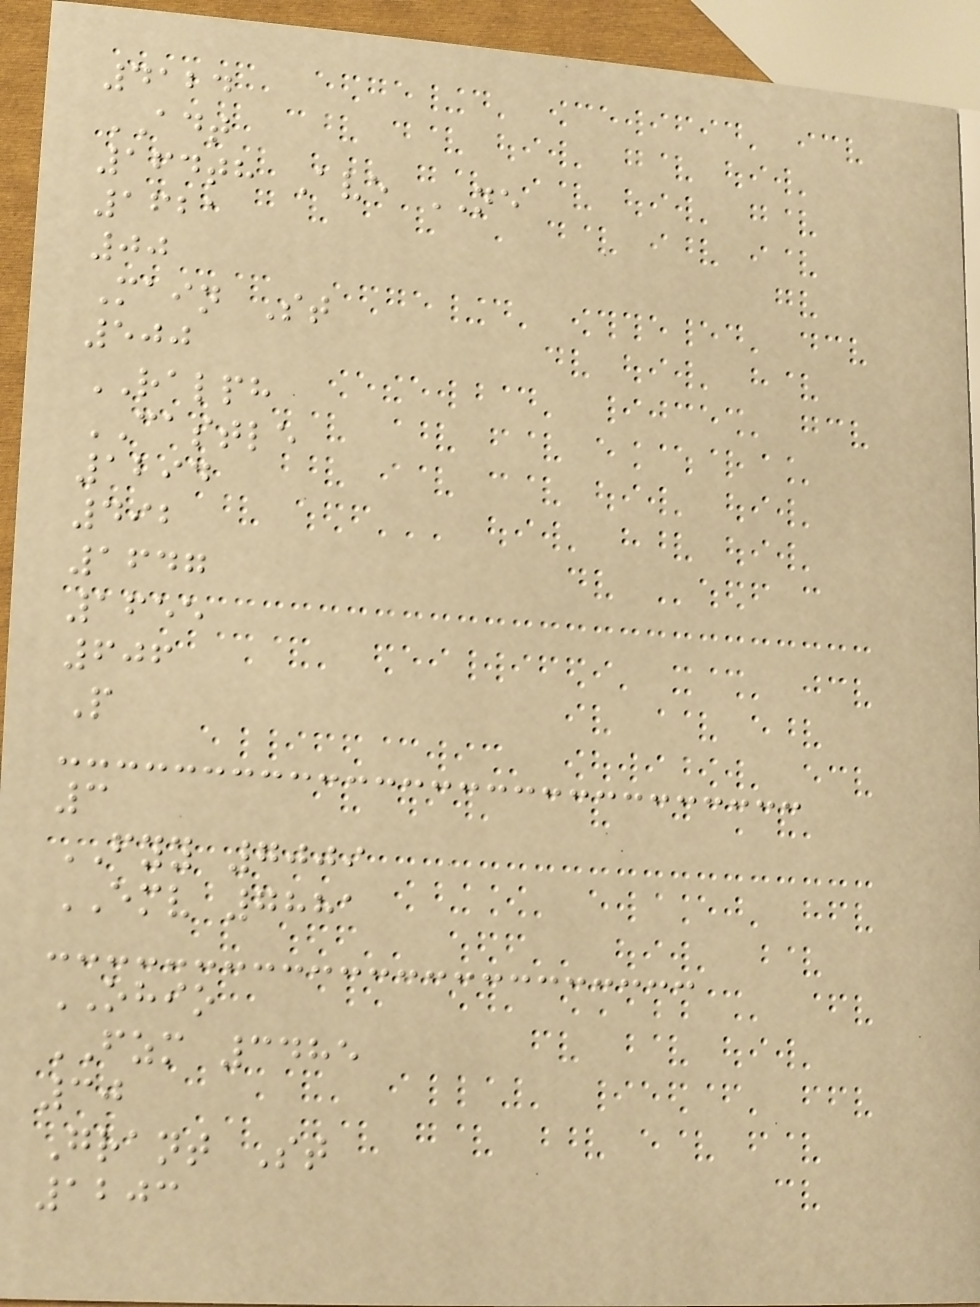4124
ADT
164th Ave NE
1621
00
Main St
500
RALPH
CASTLE
1294
492
1647
1655
606
P
3
FYY 7009
EMV 7881
OHIO
FZM 3485
30
Grant St
1203
